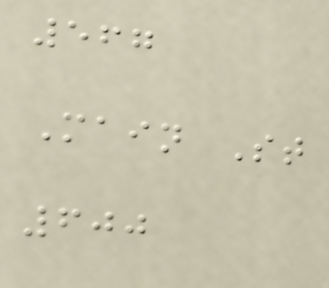567
Main St
600
